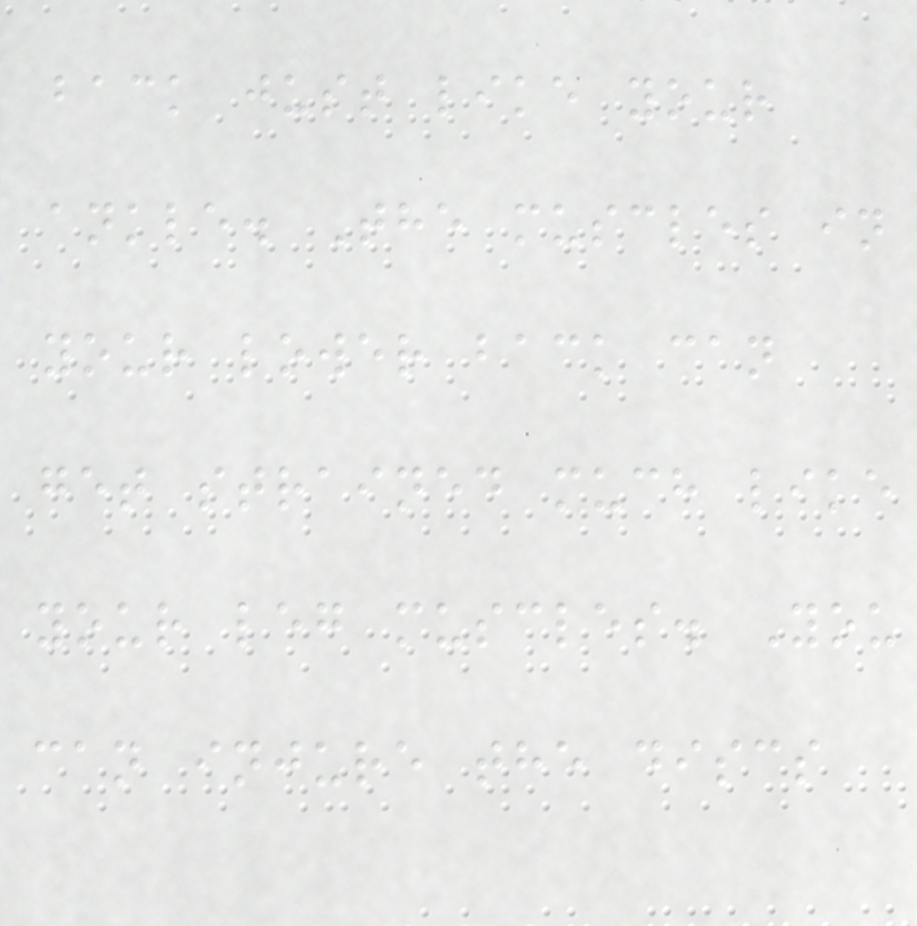back just like your
ankle. The muscles in
your lower back can
get strained much like
your leg muscles. You
can injure the discs
